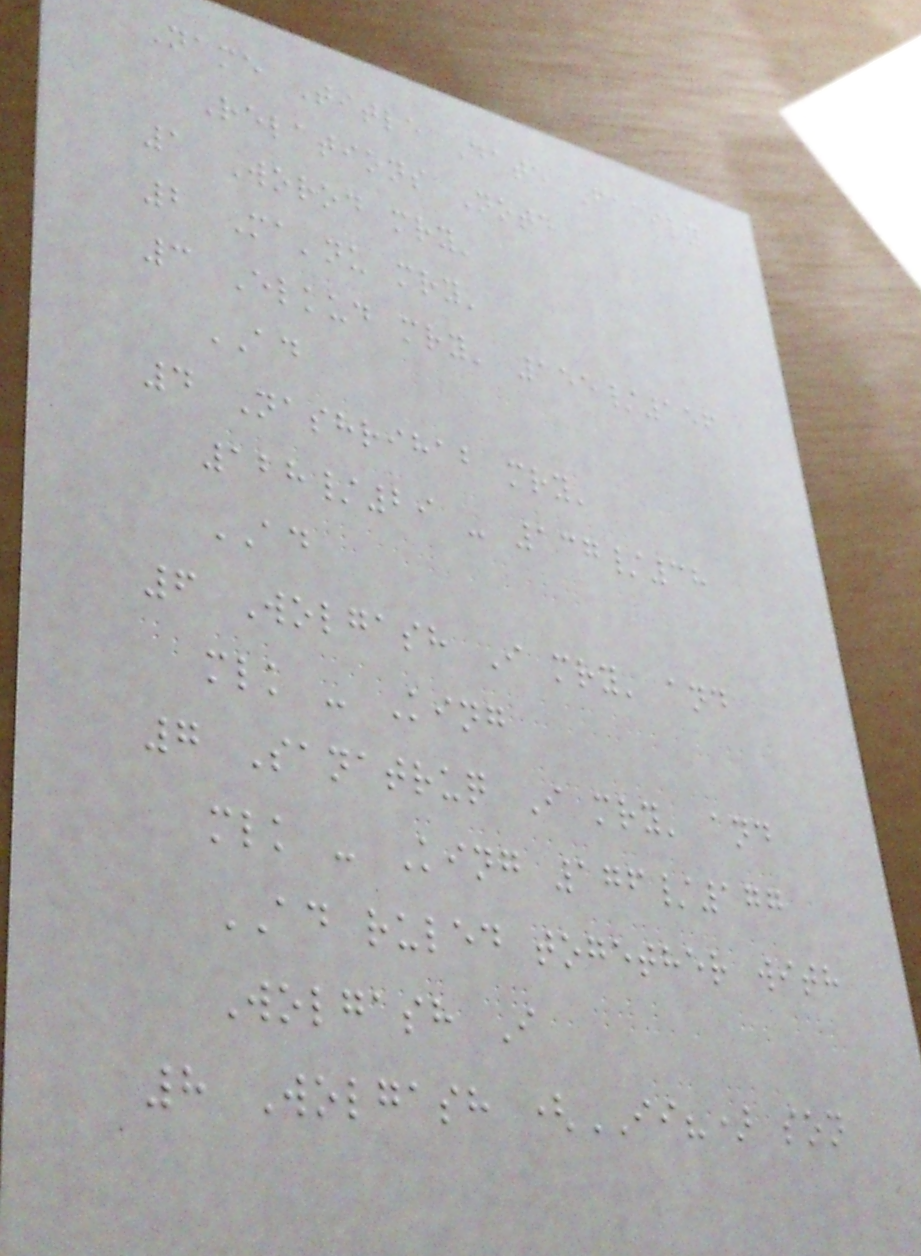Name Title Date Family
Relations Note
1 Worod mry'
2 Ma'nu mry'
3 Elkud mry' 155/156
AD
4 Nashrihab mry'
128/29 - 137/38
AD
6 Wolgash I mry' and
mlk - King
7 Sanatruq I mry' and
mlk - King 176/177
AD ruled together with
Wolgash I
8 Wolgash (II?) son
